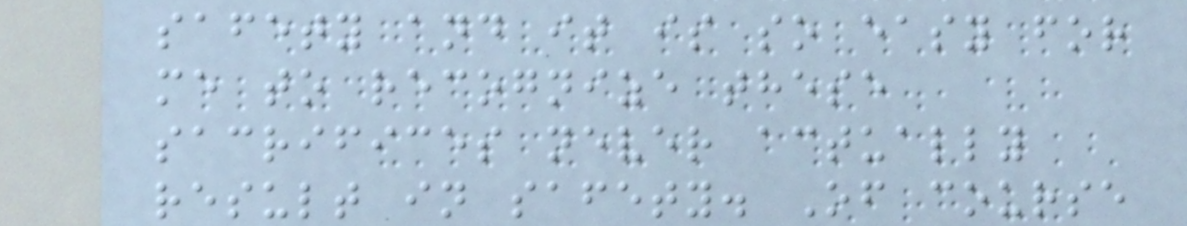safety and it is so easy for
me to recognize these
sacrifices never actually
result in safety. Of course
